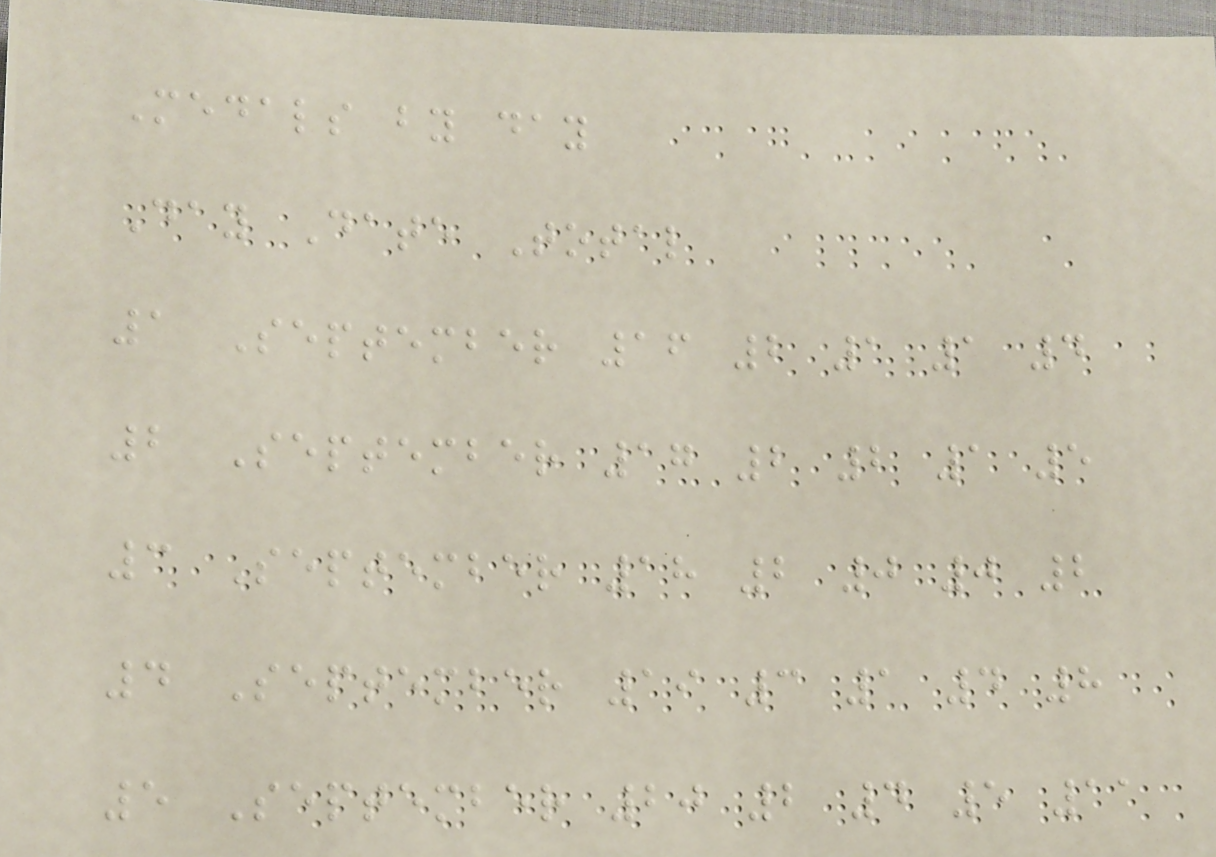Medals by day
Day Date Total
1 September 16 2 1 1 4
2 September 17 2 2 1 5
3 September 18 2 0 0 2
4 September 19 3 1 4 8
5 September 20 2 4 5 11
